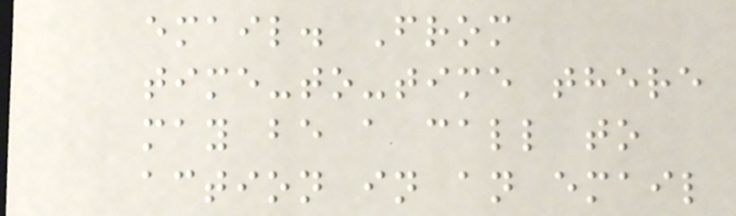email. From
time-to-time there
may be a call to
action in an email
